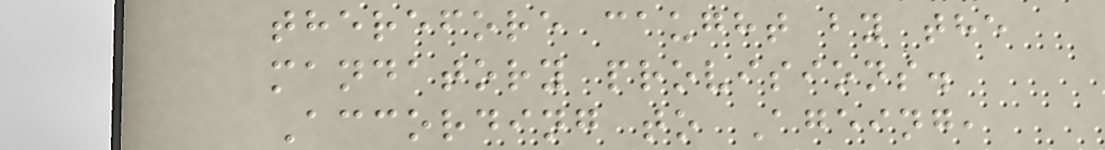therefore caught by the
mandatory provisions.
According to Ageing,
